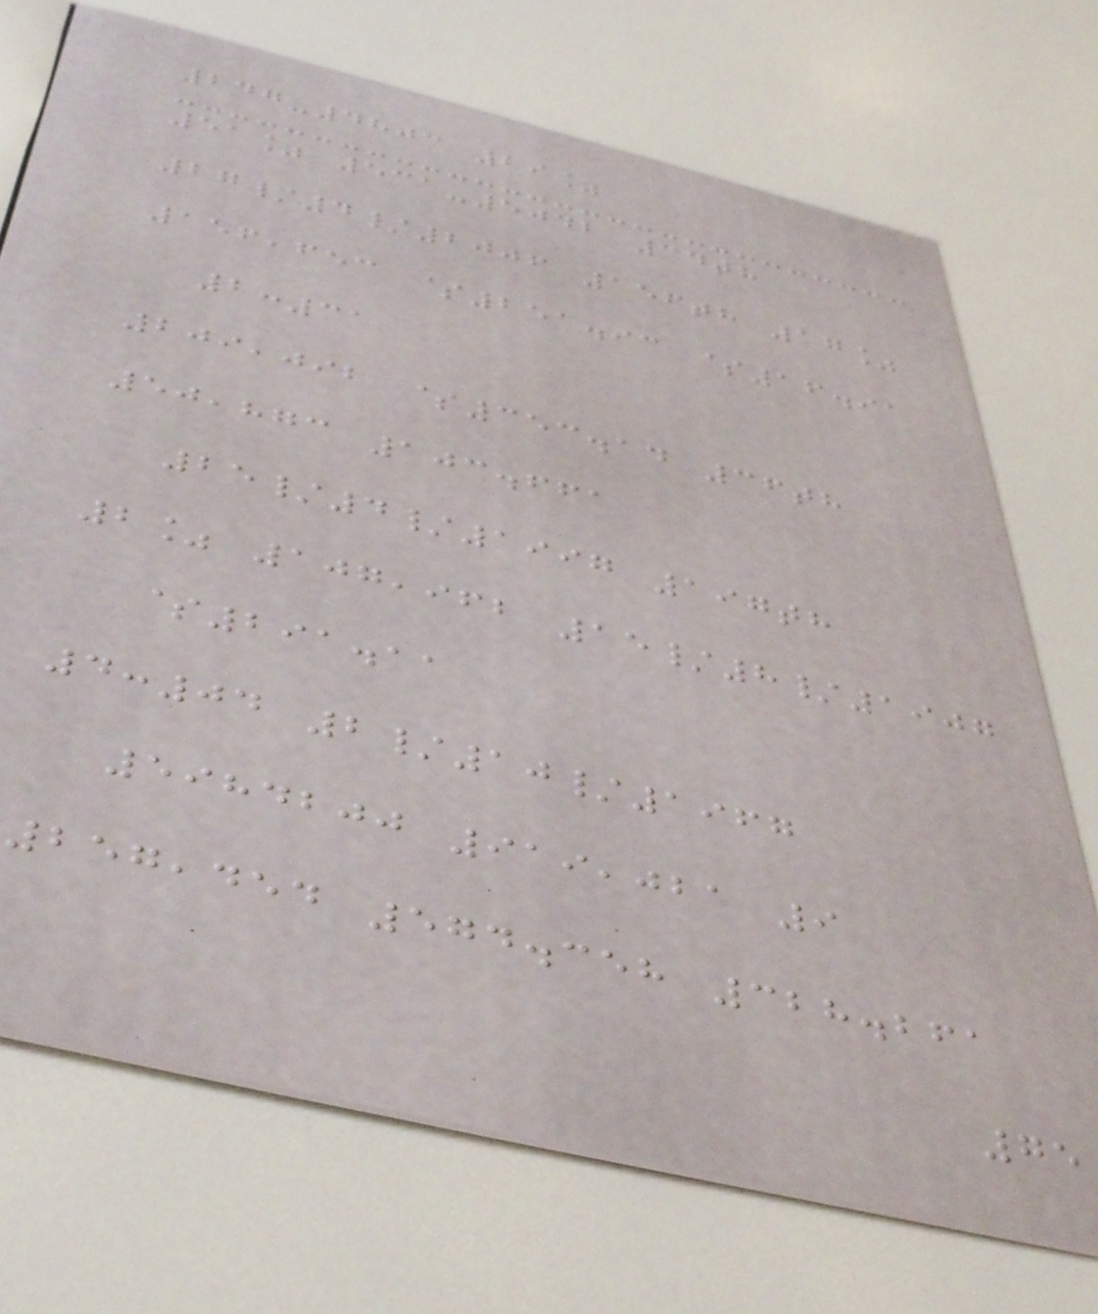247-4803 29%
51% 531-5042 34th
27/4/2006 156th 17%
156,653 $251.93 $16.91
2:31
209,092 $353.14 36th
50,873 103.661
25/4/1997 197th
2% 107,962 15/8/1907
$291.11
4:04 2/10/1967
5984200 919,021 9
257,454 574.358 328.261
75
